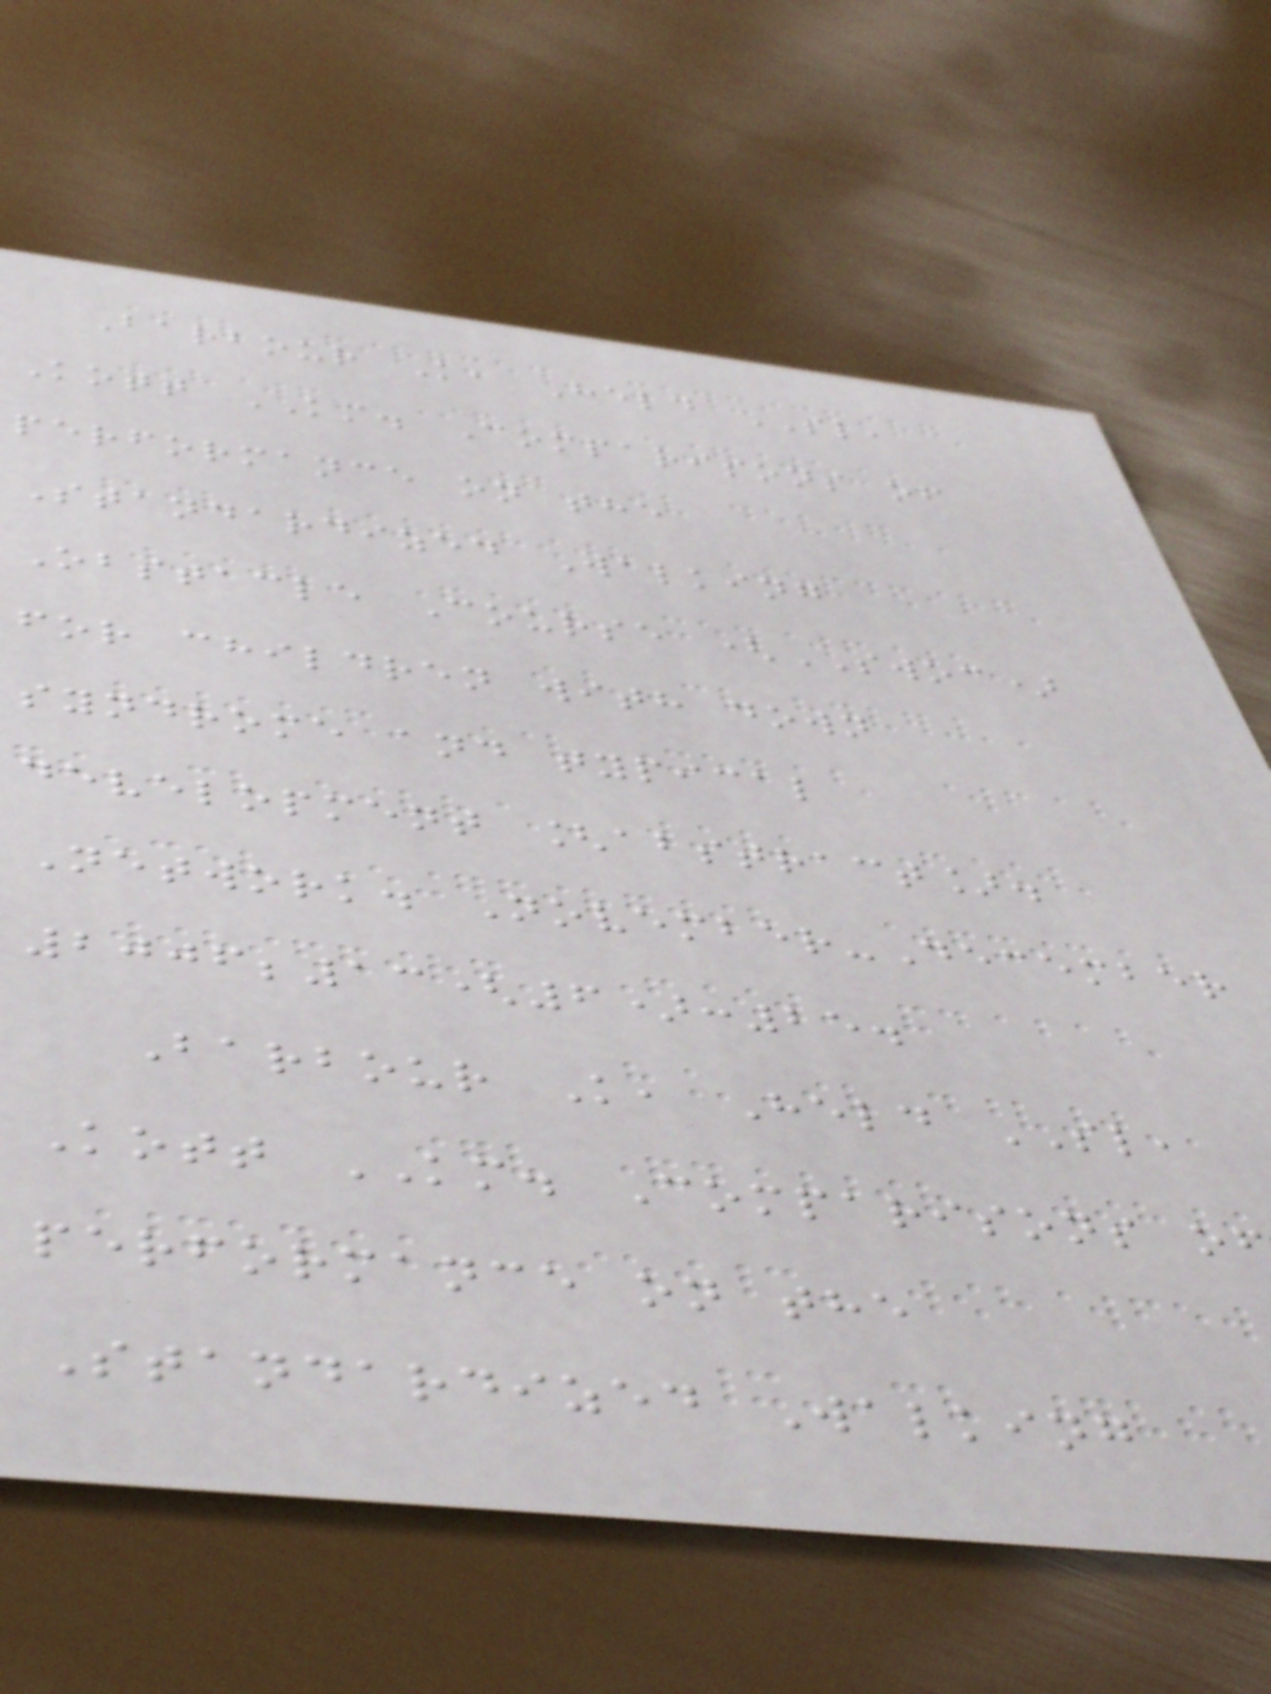Barbour K, Held SL,
Kott KM. Comparisons of
performance on the
Standardized Walking
Obstacle Course (SWOC)
for children with down
syndrome and typical
development [abstract].
Network. November-December
2006;13(6):25.
Barbour K, Held SL,
Kott KM. Comparisons o
performance on the
Standardized Walking
